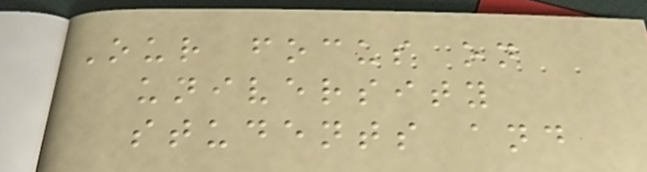Our focus on
university
students and
